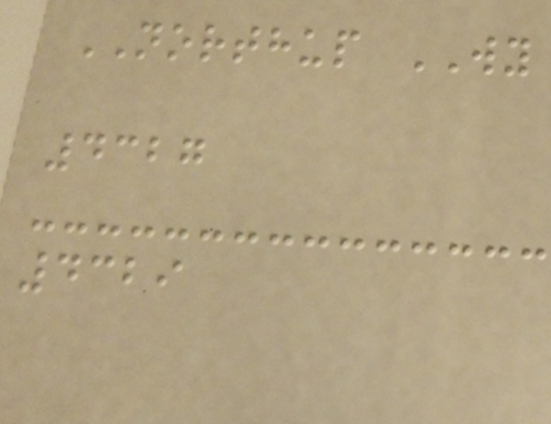NORTHUP WY
4327
4329
